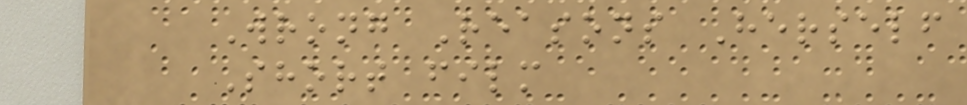Wrong Reasons Herself
Short film
